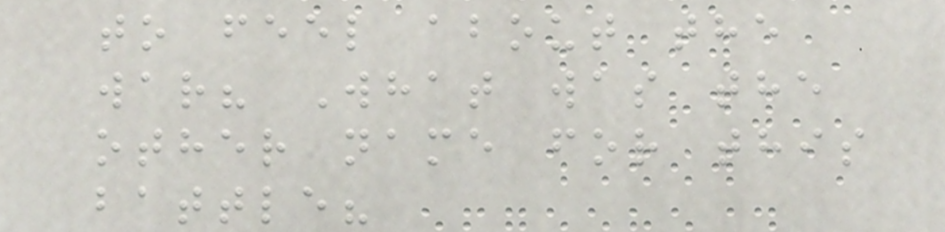to feel about the
war? What was the
other name for this
battle?
